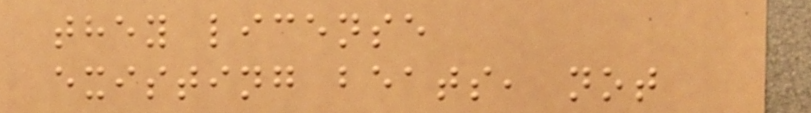they license
existing beats, not
